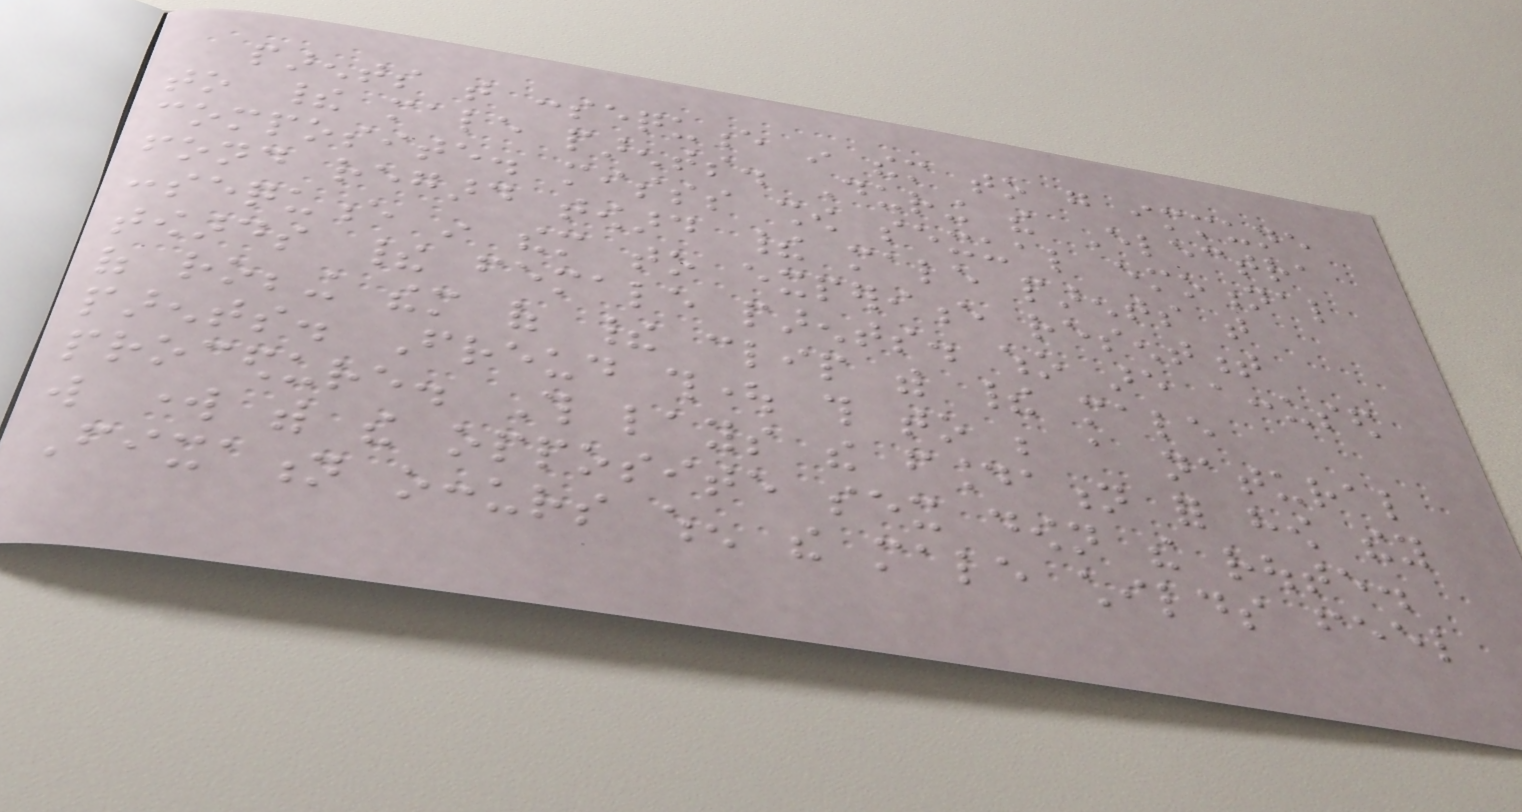parents that consequence in them to go immune
to their male parents. During the Electra
composite. misss show sexual emotional
fond regard toward their male parents that
consequence in them to experience resentment
towards their female parents. who are accused
of robbing them of their clip with their male
parents. Freud thought this to be a natural
procedure. This lays the foundation for how they
will work with the opposite sex down the route.
Fixation occurs when the male childs feel
